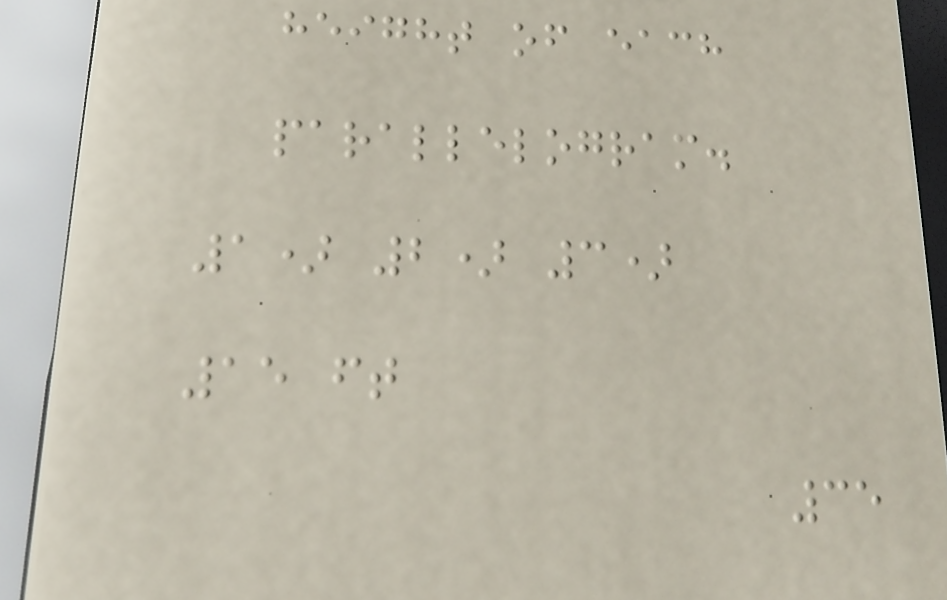height of each
parallelogram.
1) 2) 3)
15 ft
35
